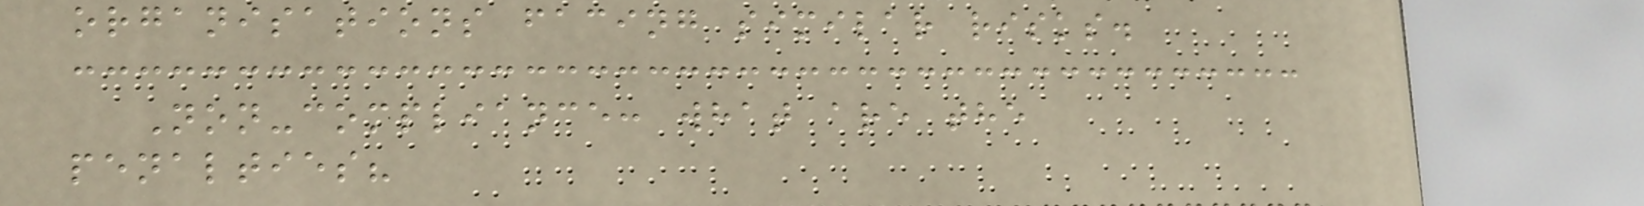organisations facing similar risks.
Non-compliance: what are the
penalties?
